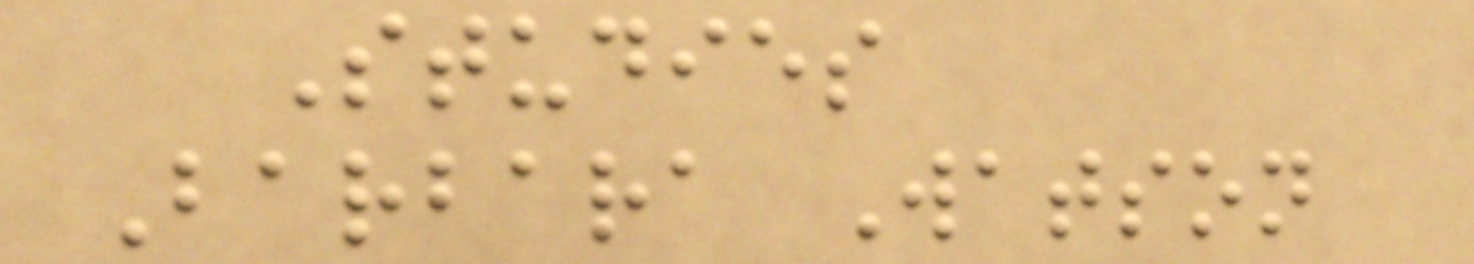Studies
Barbara Watson
